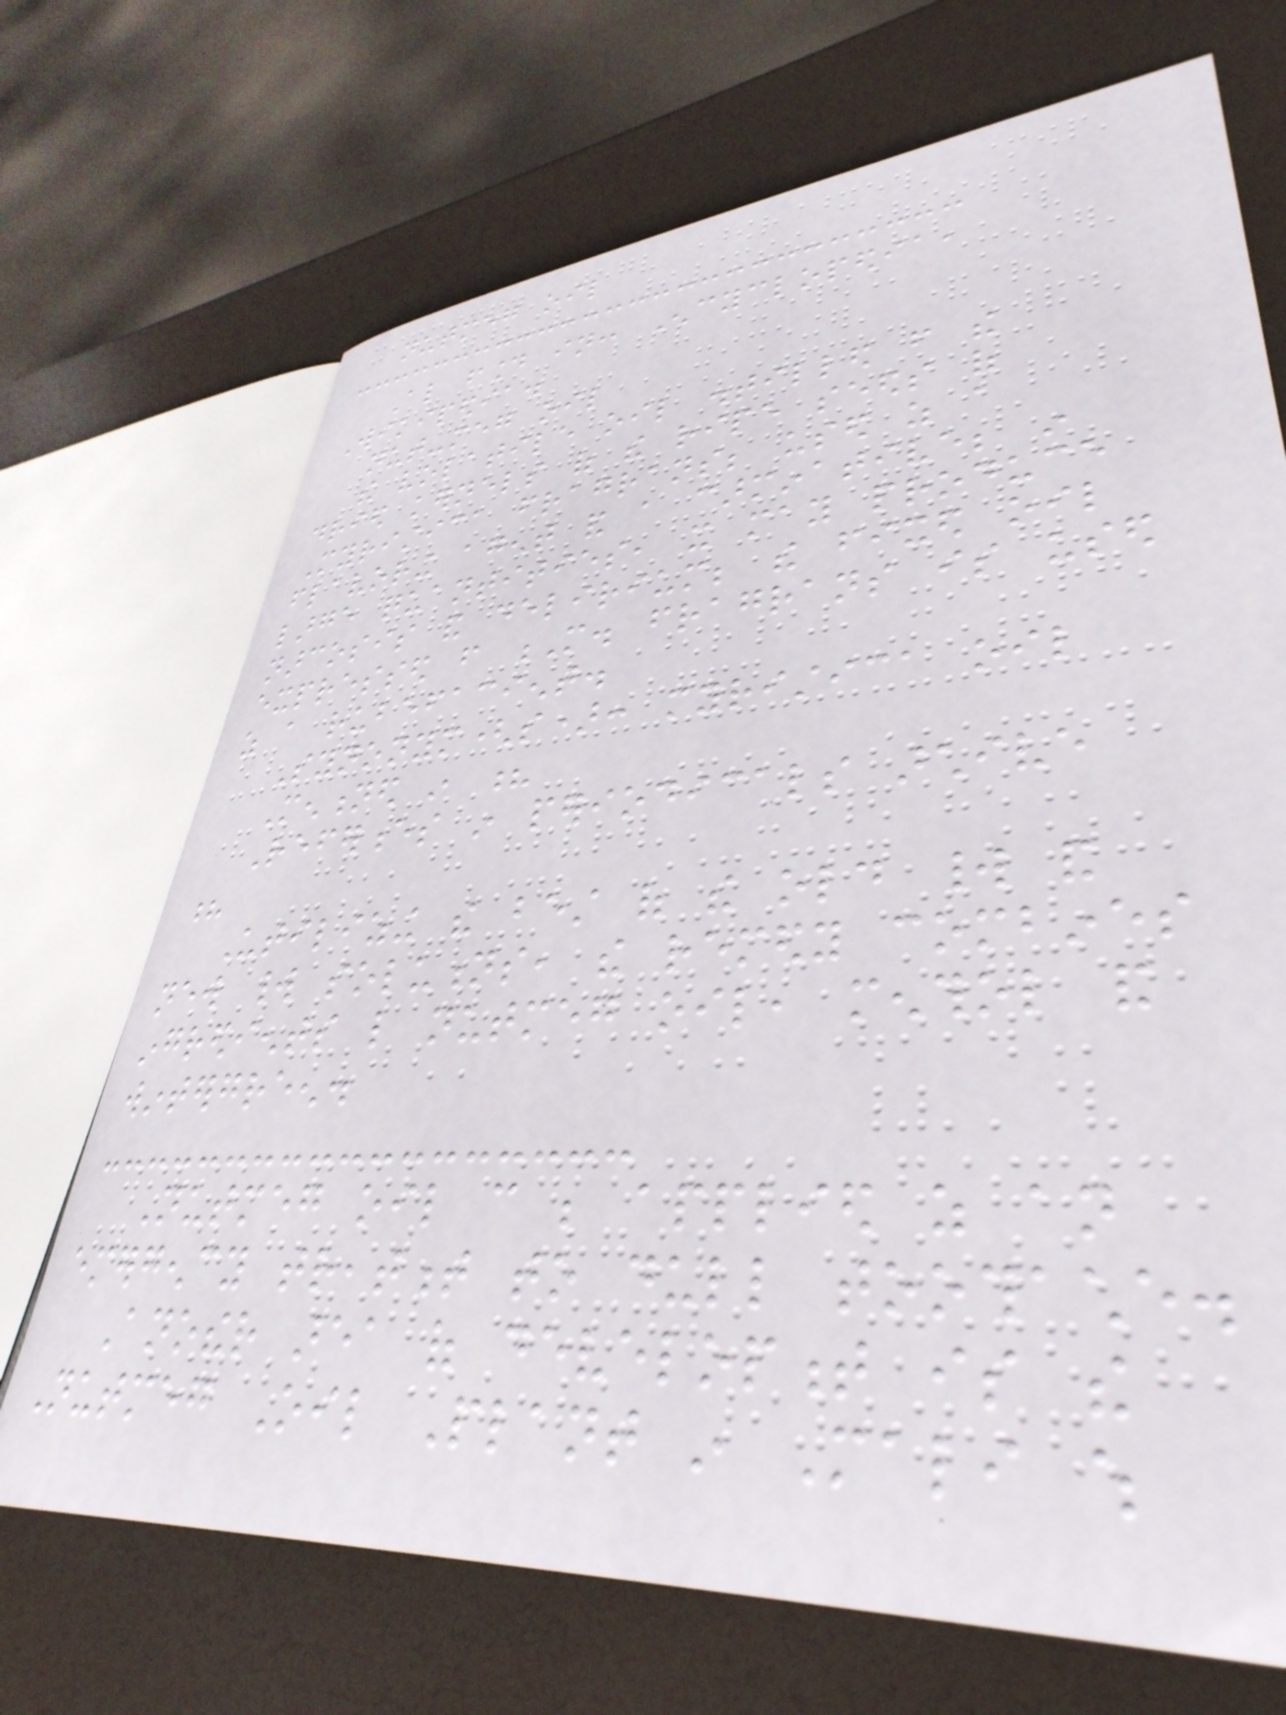nutmeg oil
Also found in: Encyclopedia,
Wikipedia.
nut-meg oil
the volatile oil distilled from the
dried kernels of the ripe seeds of
Myristica fragrans; used as a
flavoring agent and a carminative; in
large quantities, it may produce
narcosis and delirium; the fixed oil
expressed from M. fragrans is used
as a rubefacient.
Synonym(s): myristica oil
Mentioned in ?
References in periodicals archive
?
Utilizing the best of the old world and
new world solutions, the remedy combines
ingredients like nutmeg oil, menthol and
wintergreen.
Nutmeg oil can be applied as an
emergency treatment to dull toothache.
Another area of development is the
Nutmeg Oil Plant in Mali which
